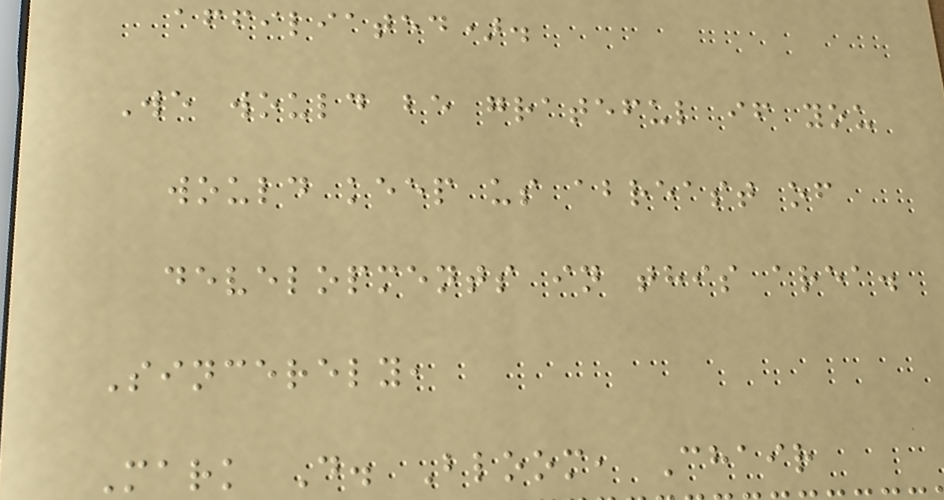affiliated).
We would be grateful if you
would keep us abreast of
developments in this area.
Sincerely,
Mark D. Bloom, Chair
